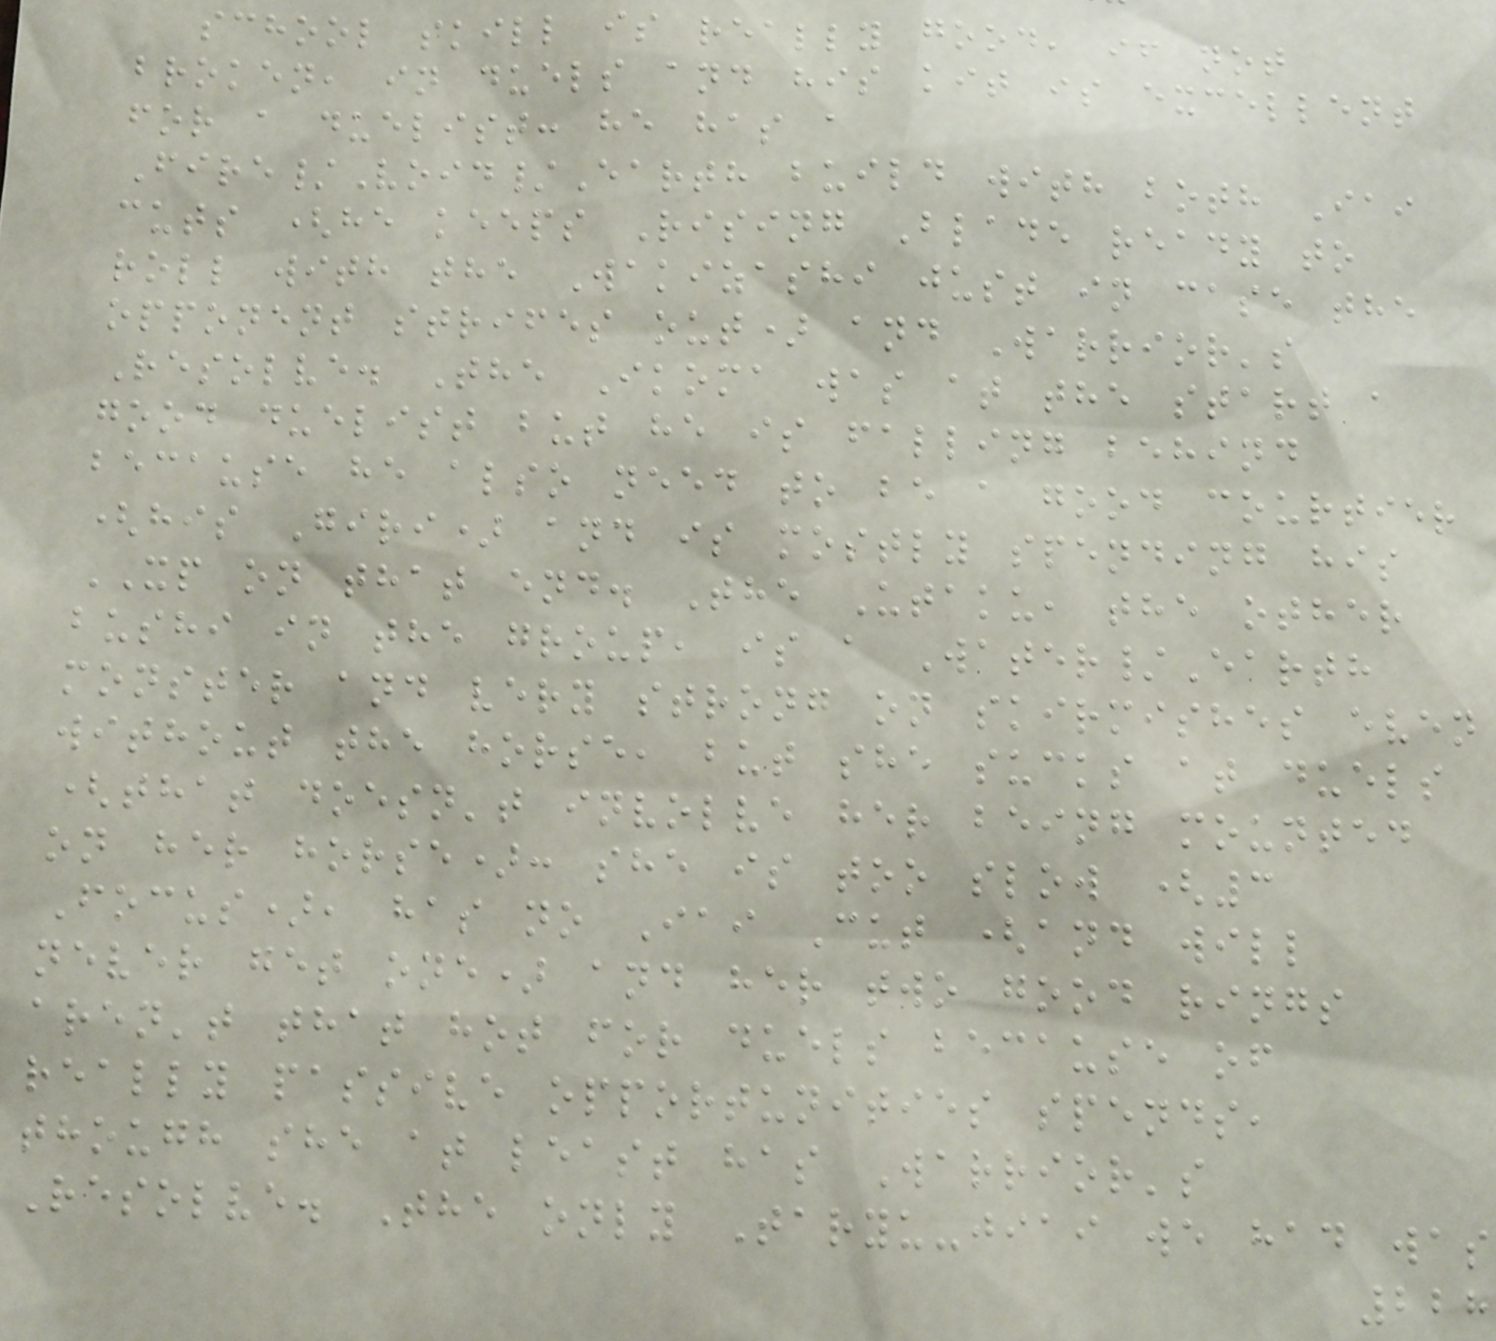school skill is really good, if not
broken, in duels and his kit is excellent
for a duelist: he has a
Fire/Void/Earth build with both Iai
cuts (he keeps Rising Blade ready to
roll with the Wakizashi just in case the
opponent strifes out) and Warrior's
Resolve. The Ikoma was at the start a
good duelist but he is falling behind
because he also need to be a good courtier
(his Giri) and is mostly spending his
XP on that end. The Utaku, the other
bushi in the group, is a Water/Earth
monster and very strong on skirmishes even
without the horse, but she sucks at duels
(that doesn't involve her being mounted
on her horse): she is too slow (3
Focus), has no Iai Cut (and will
never get one) and her two good rings
aren't that hot for duels because of
really passive opportunities spends,
though she at least has Warrior's
Resolve. The only Taryu-jiai we had was
228
